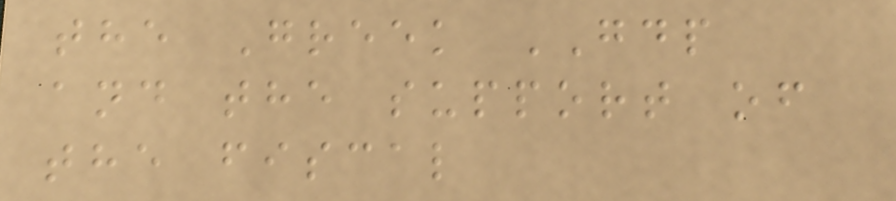the Greek GDP
and the support of
the fiscal
